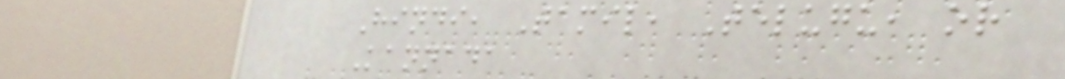Hindi, Tamil, Telugu, or
Kannada
